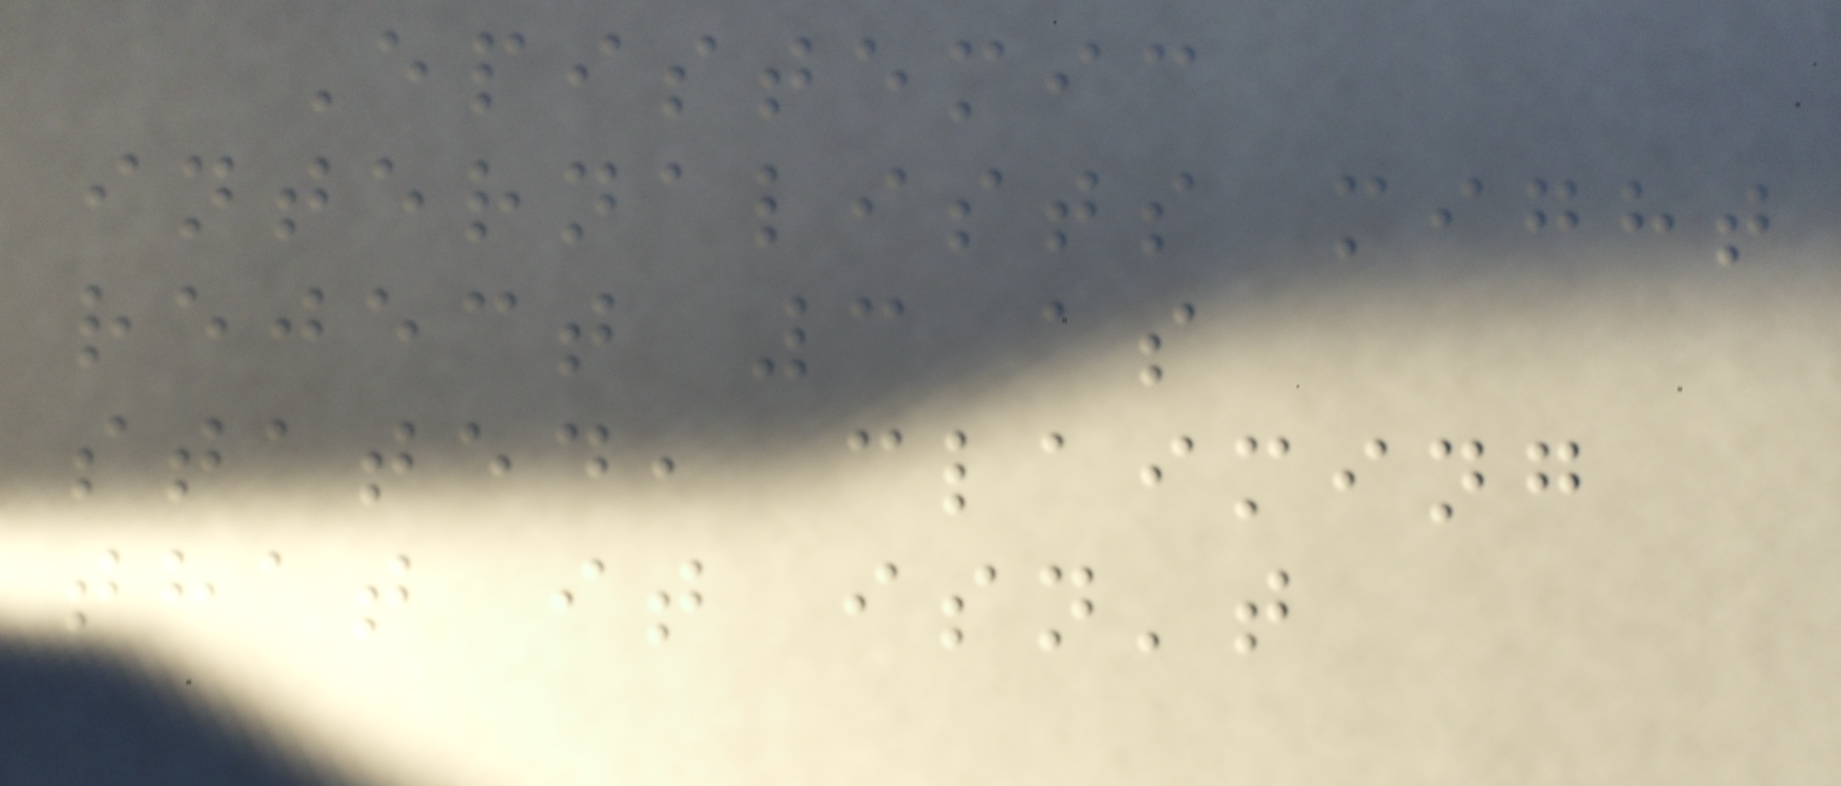Epistemic
internalists might
reject 3 as
stated, claiming
that it isn't
